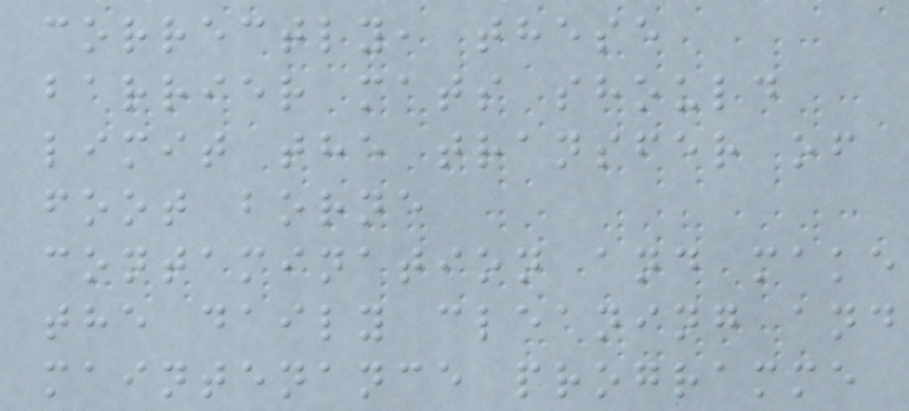correctly, these
barrier mats should
limit the transfer of
foot borne
contamination and make
the daily cleaning and
maintenance programme
